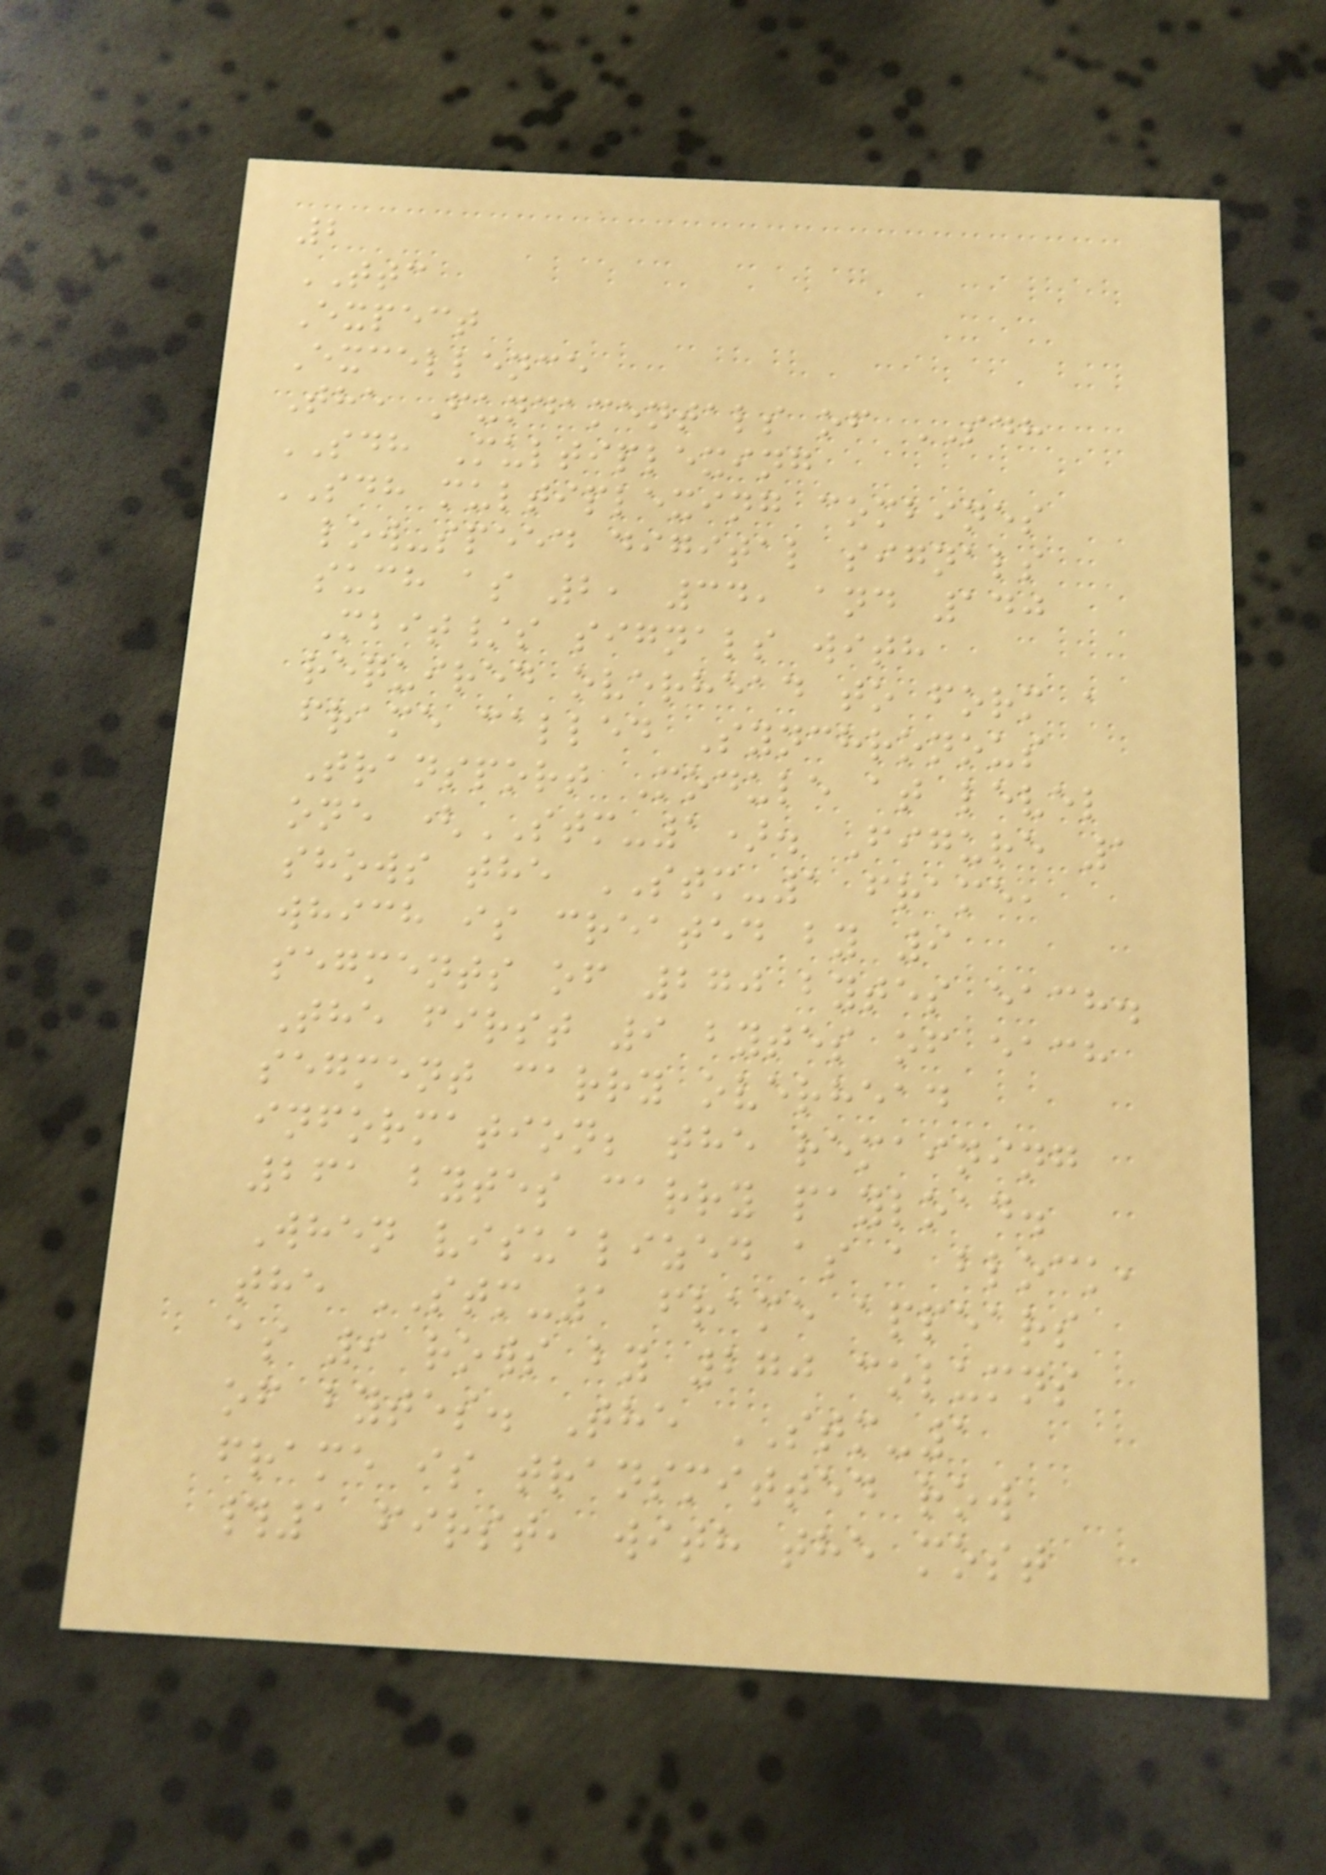2
TTC
Expect
Excellence
The Fundamentals of SDH
SDH Multiplexing
SDH multiplexing combines
low-speed digital signals
such as 2, 34, and 140
Mbit/s signals with
required overhead to form a
frame called Synchronous
Transport Module at level
one (STM-1). Figure 1
shows the STM-1 frame,
which is created by 9
segments of 270 bytes each.
The first 9 bytes of each
segment carry overhead
information; the remaining
261 bytes carry payload.
When visualized as a block,
the STM-1 frame appears
as 9 rows by 270 columns
of bytes. The STM-1
frame is transmitted row
#1 first, with the most
